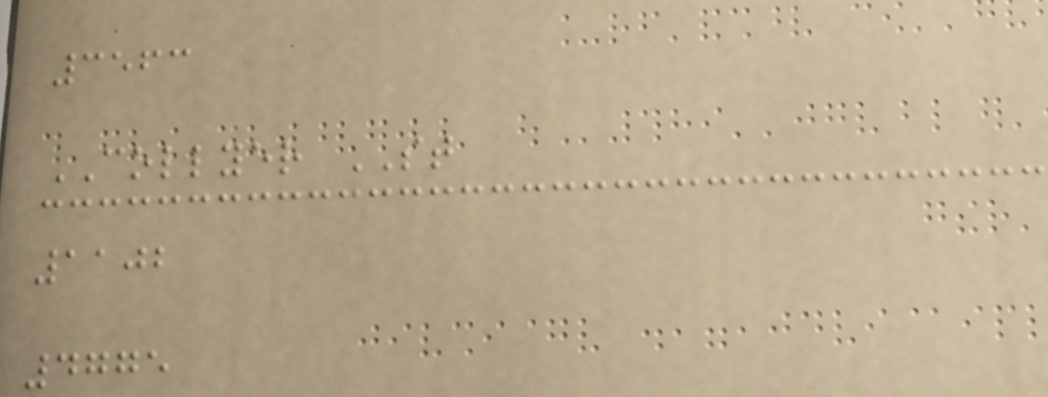3563
COLLYER ST
1102
4775
